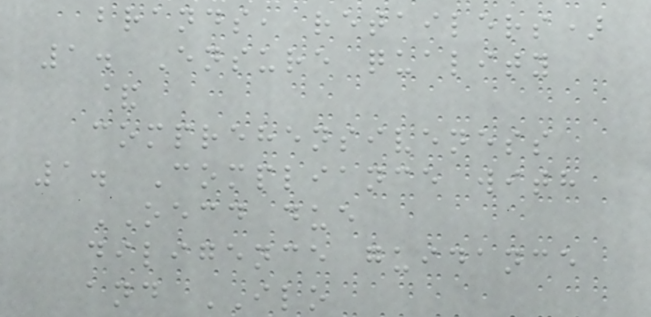brands, retailers)
1. Ensure quality
&
comprehensiveness
1. Compliance with
OECD due
diligence guidance
and ILO
